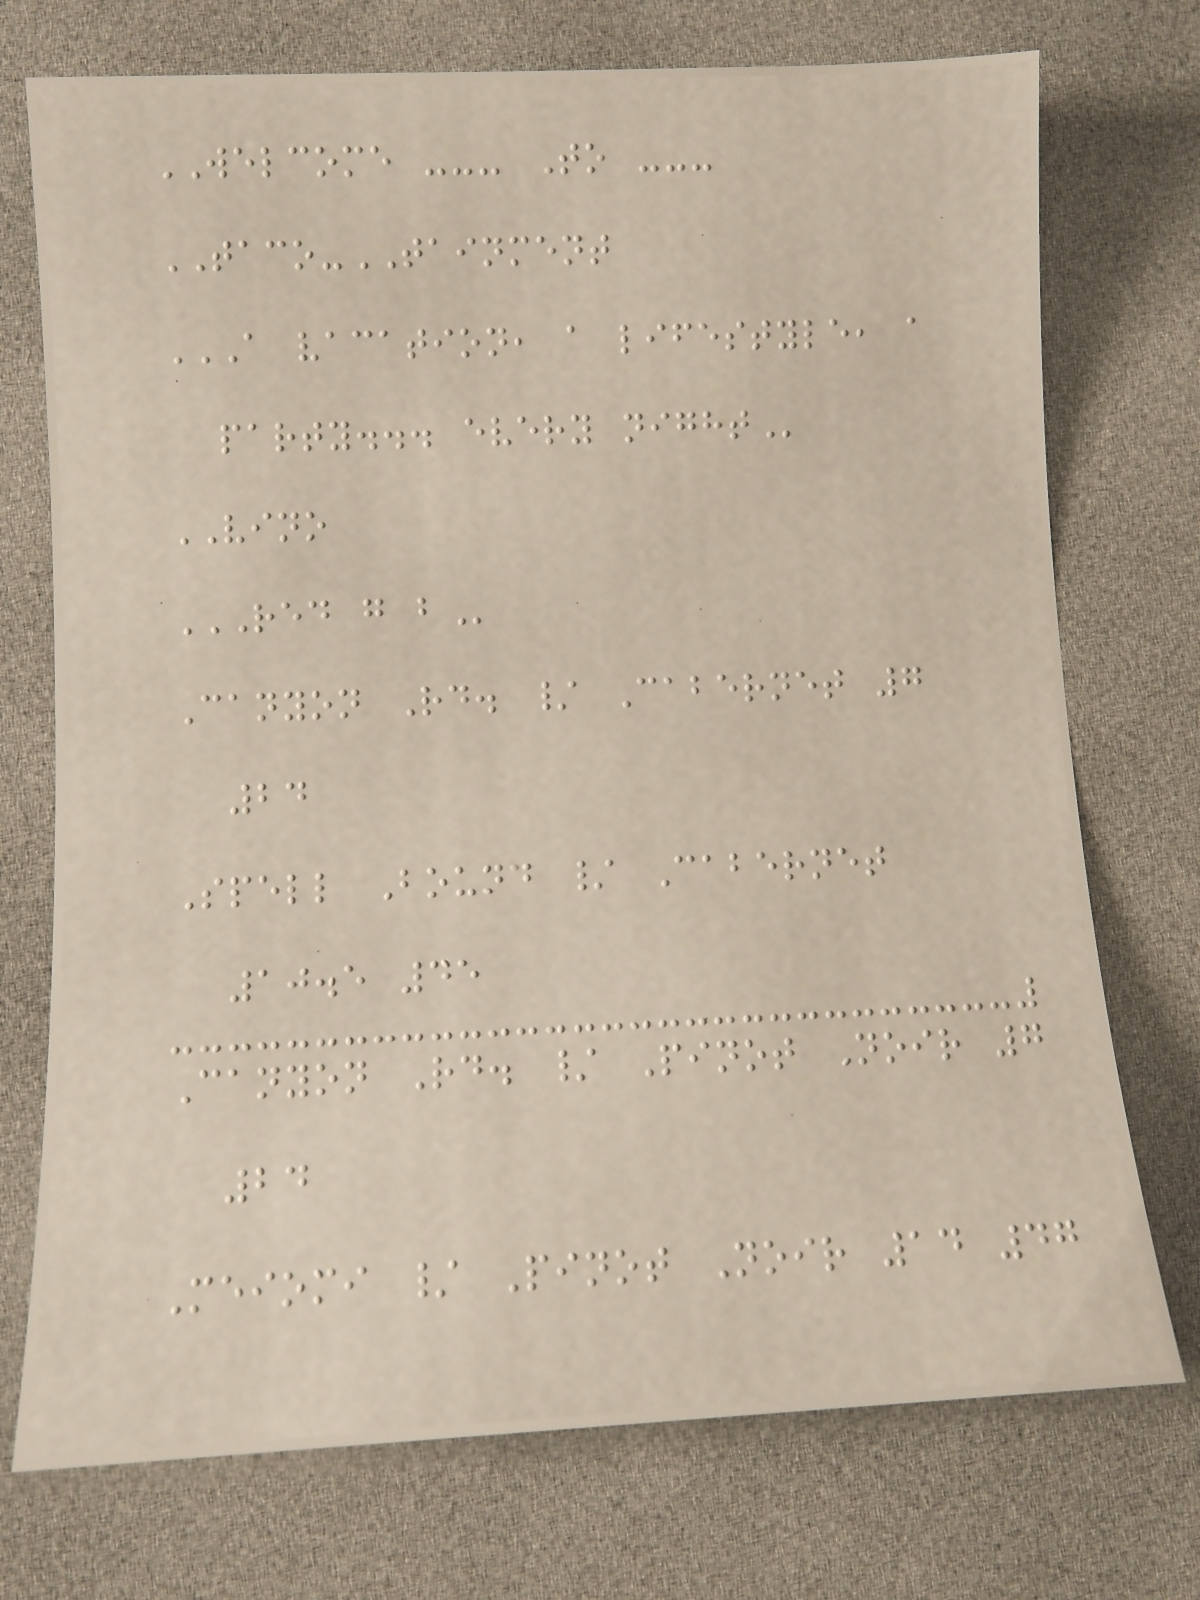WELCOME --- To ---
TACO-TAINMENT
A VACATION, A LIFESTYLE, A
PARTY... EVERY NIGHT
VINO
RED G B
Canyon Rd. / Cabernet 7
24
Spell Bound / Cabernet
10.5 45
Canyon Rd. / Pinot Noir 7
24
Meiomi / Pinot Noir 14 47
